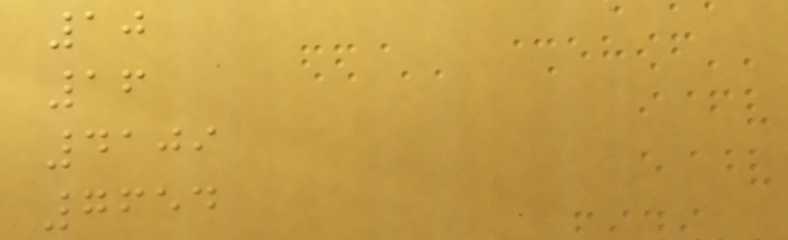10
16
4109
7654
